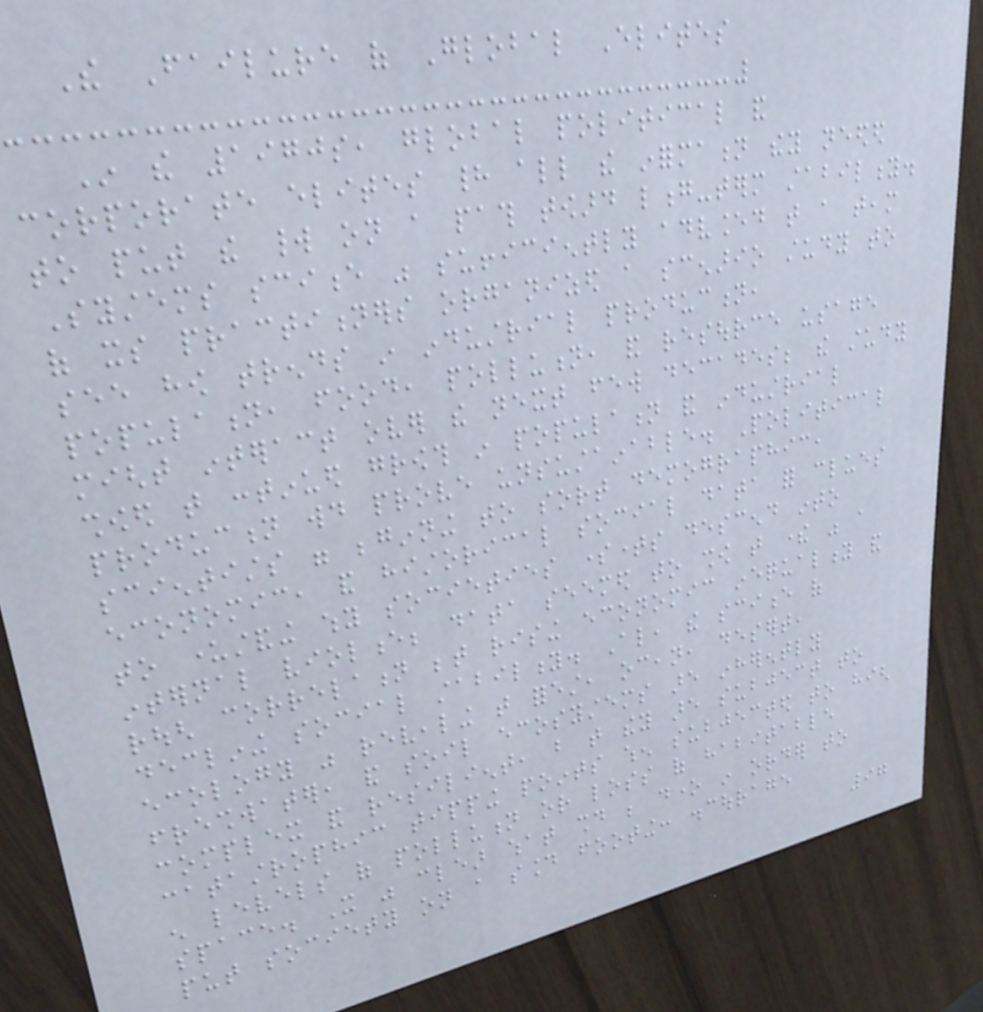The Failure of Global Elites
In the 1970s, global political and
corporate elites had all the information they needed
to put the world on a path toward long-term stability.
Systems science was sufficiently advanced that a team
of its practitioners organized a scenario study to
see how trends in industrial production,
population, food, pollution, and resource usage
might interact over the next few decades; the study
showed that continued growth in population and industrial
production would prove unsustainable. Political
scientists were beginning to sort demographic,
economic, and historical social data for clues
to understanding why societies sometimes descend into
internal violence; data seemed to show that there was a
rough correlation between rising economic inequality and
declining social stability. Also, the science of
ecology was revealing that forest, ocean, desert,
freshwater, and soil ecosystems are inherently
complex and resilient, but that they are subject to
catastrophic tipping points when subjected to high
enough levels of pollution or loss of habitable
space. It was clear what should be done in order to
put society on a sound footing: discourage
97
